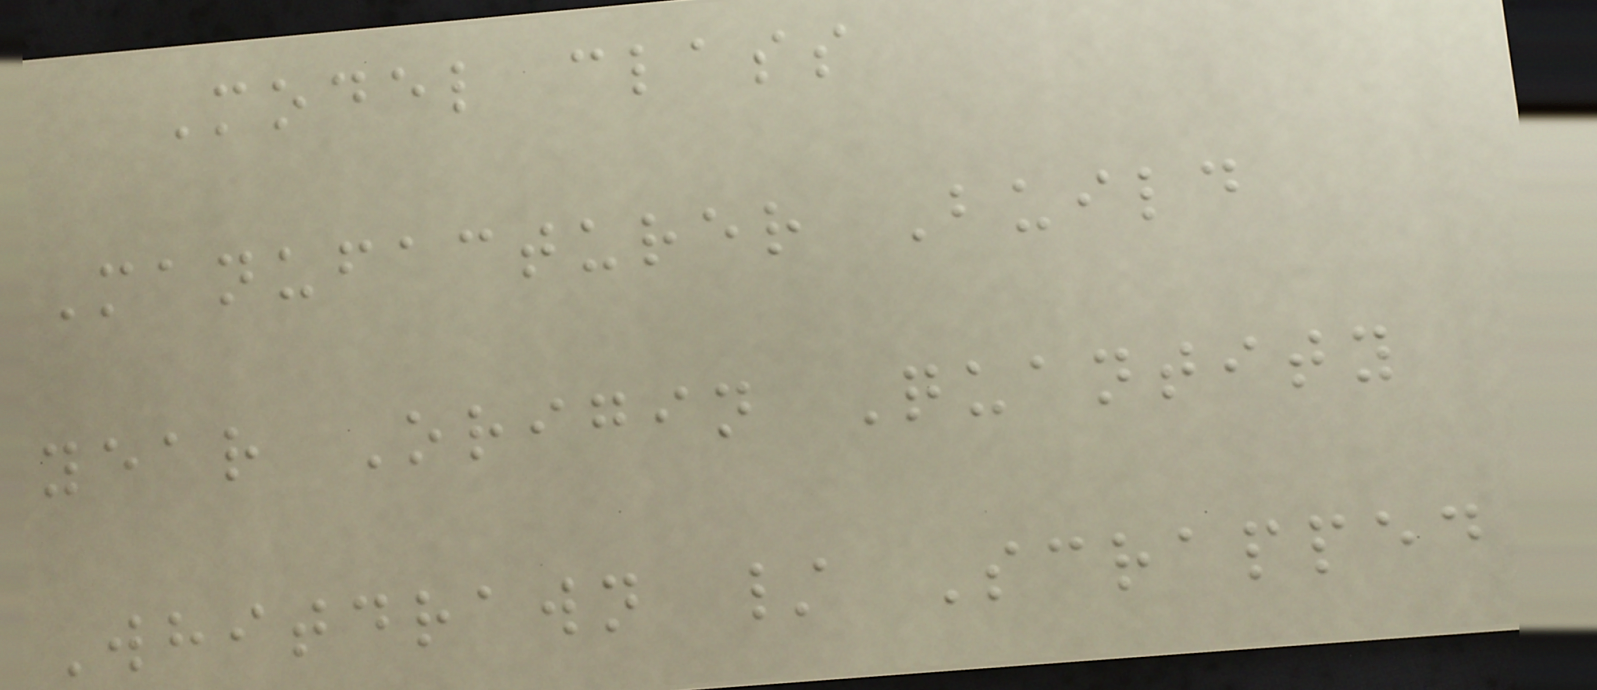Model class
Manufacturer Build
year Origin Quantity
Whitdrawn / Scrapped
